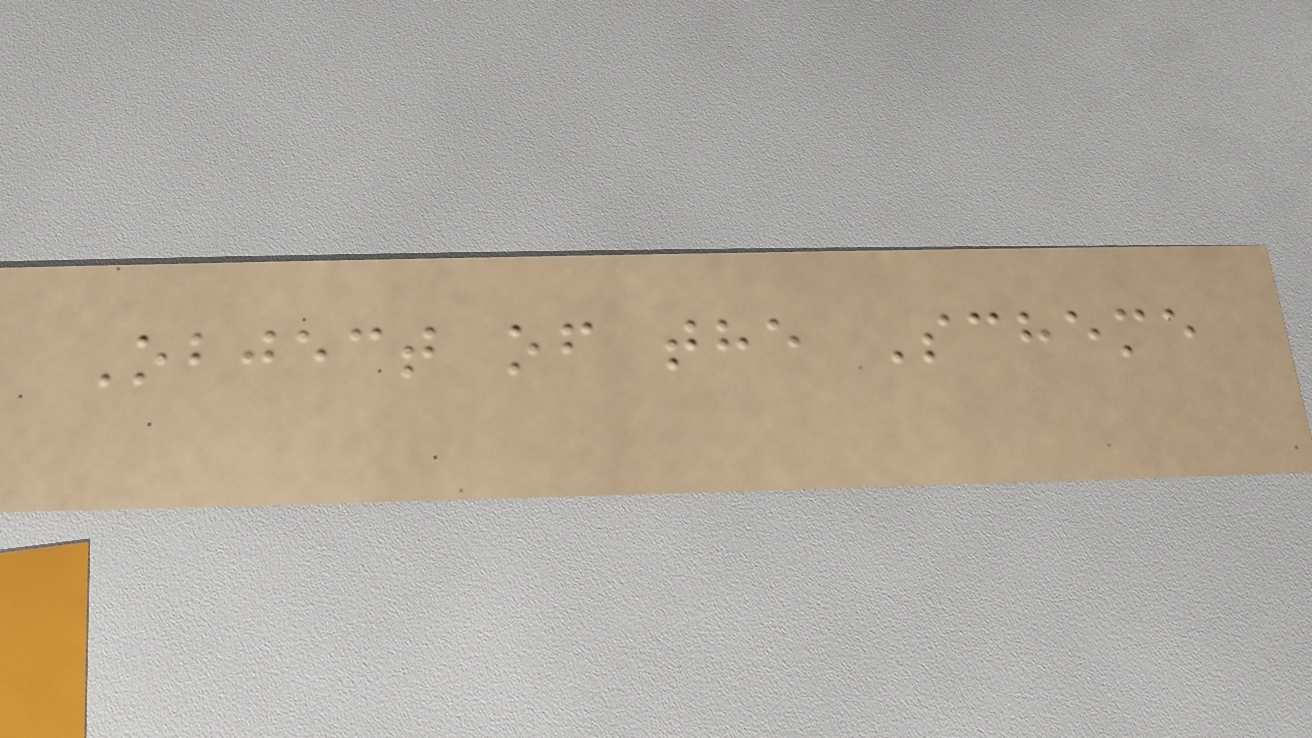Object of the Scheme
